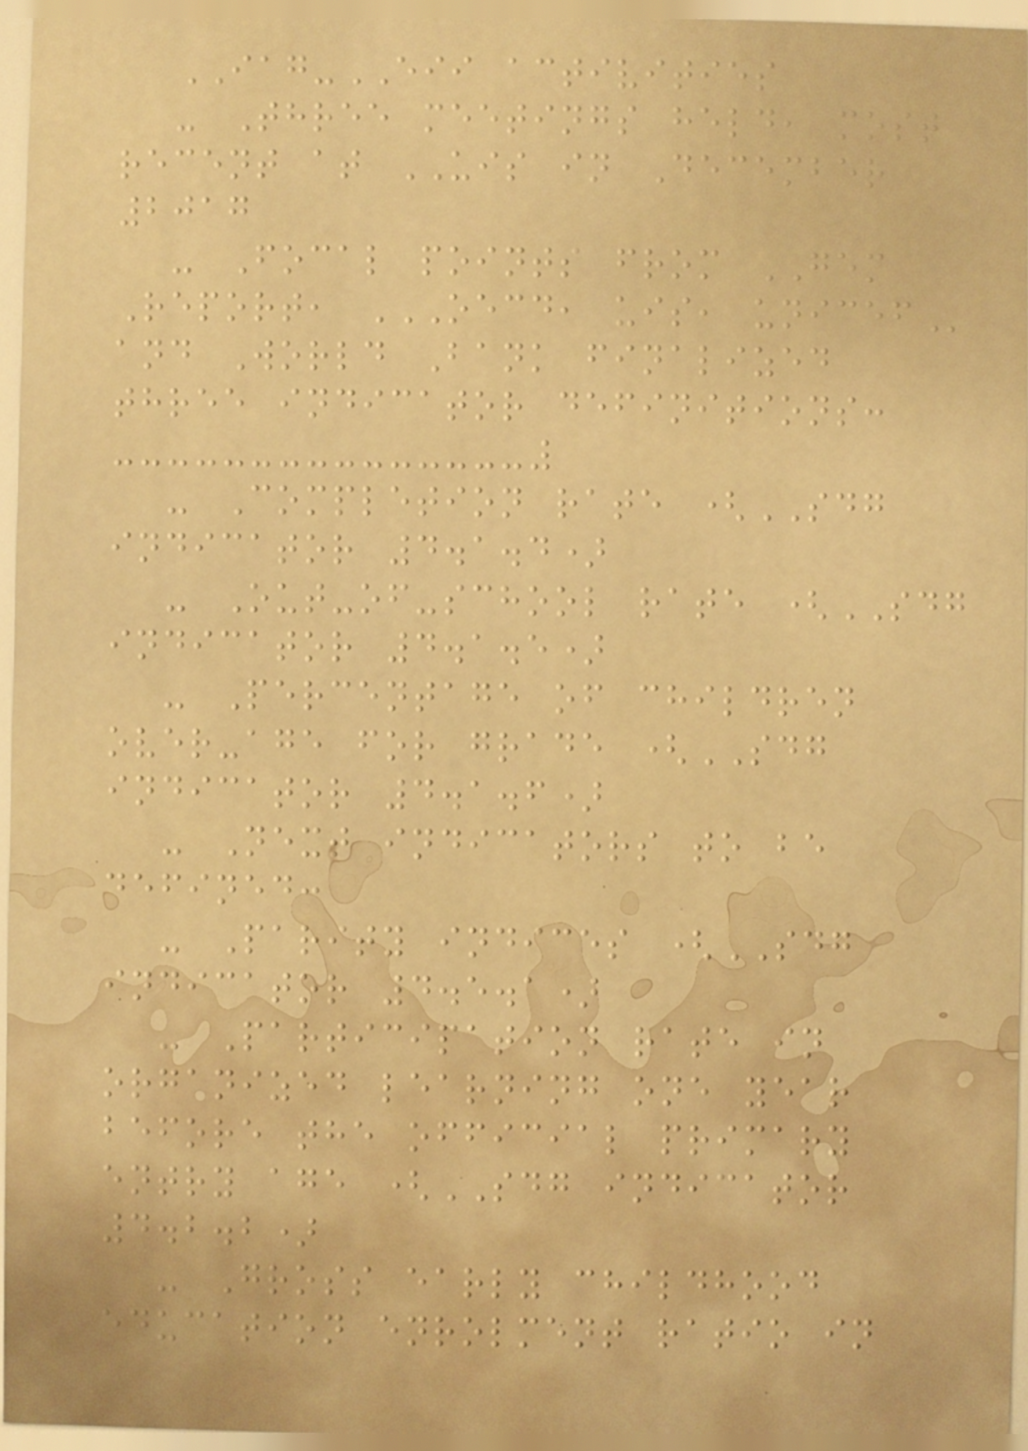IAG-EII activities
- Three meetings held, most
recent at UIS in December
2017
- Focal points from GEM
Report, OECD, UIS, UNICEF
and World Bank finalized
three indicator definitions:
- Completion rate (SDG
indicator 4.1.4)
- Out-of-school rate (SDG
indicator 4.1.5)
- Percentage of children
over-age for grade (SDG
indicator 4.1.6)
- Next indicators to be
defined:
- Parity indices (SDG
indicator 4.5.1)
- Participation rate in
organized learning one year
before the official primary
entry age (SDG indicator
4.2.2)
- Gross early childhood
education enrolment ratio in
